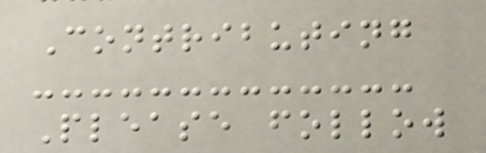Contributing
Please follow
